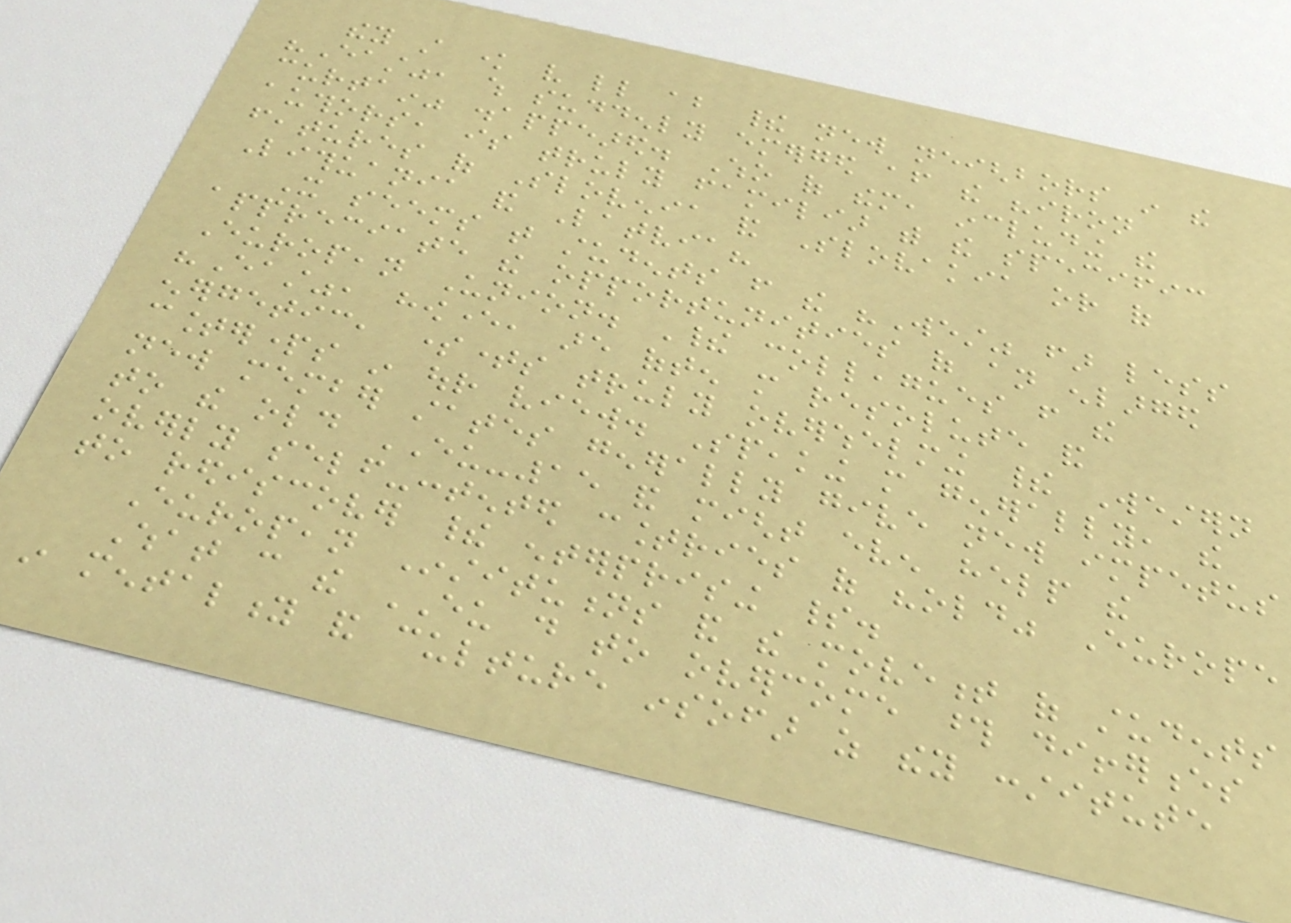they still know very little about their new neighbors in the
"East", which suddenly emerged after the "iron
curtain" disappeared. Who of them, including the
authors, is truly familiar with the specific
features of Slovenia and Slovakia or of
Lithuania and Latvia?
It seems that students from the "West" far less
appreciate the opportunities of an enlarged
European Union. Their colleagues from the
"East", however, are often more resolute and
energetic, sometimes truly overwhelming their Western
counterparts in our view. Speaking more generally, the
new member states generally give new impetus
to the old EU-15 and might even help the
overly self-contented countries of "old" Europe
to rediscover their enterprising spirit.
European Institutions and the movement of students
What can the EU do to overcome those differences
in mentality and culture insofar as they constitute
